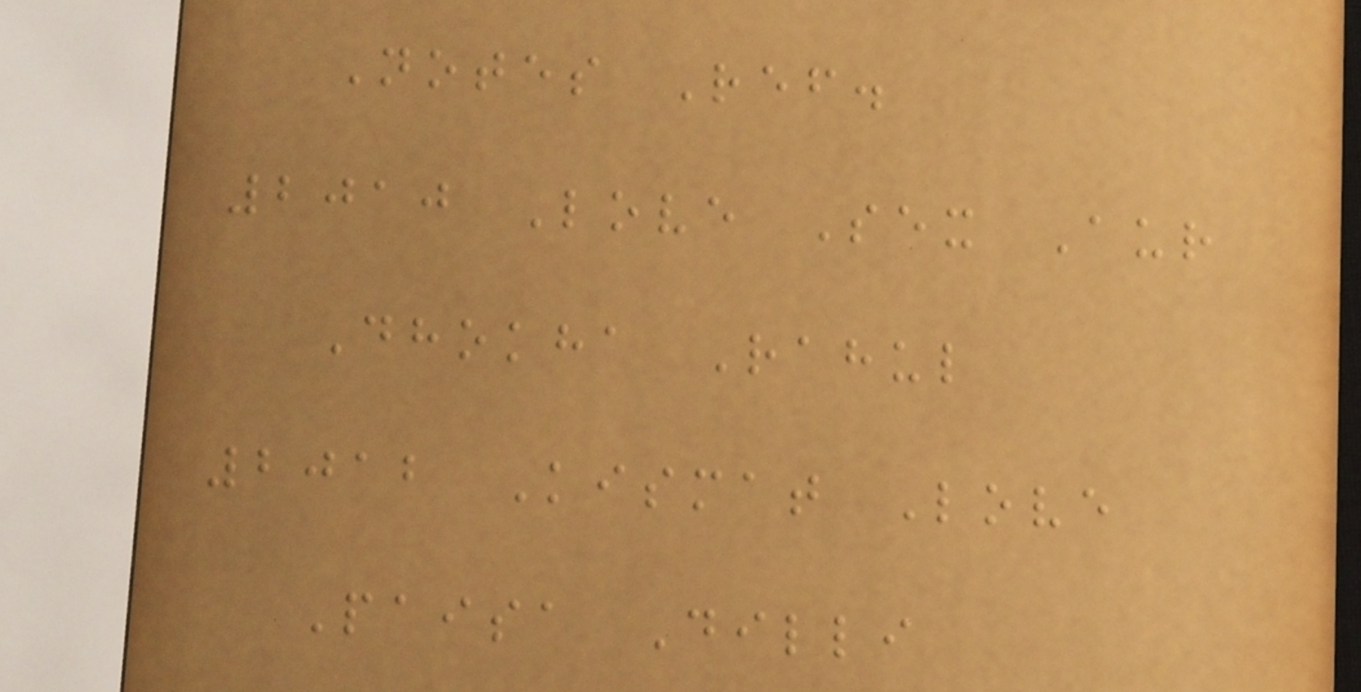Notes Ref.
2010 Love Sex Aur
Dhokha Rahul
2012 Kismat Love
Paisa Dilli
